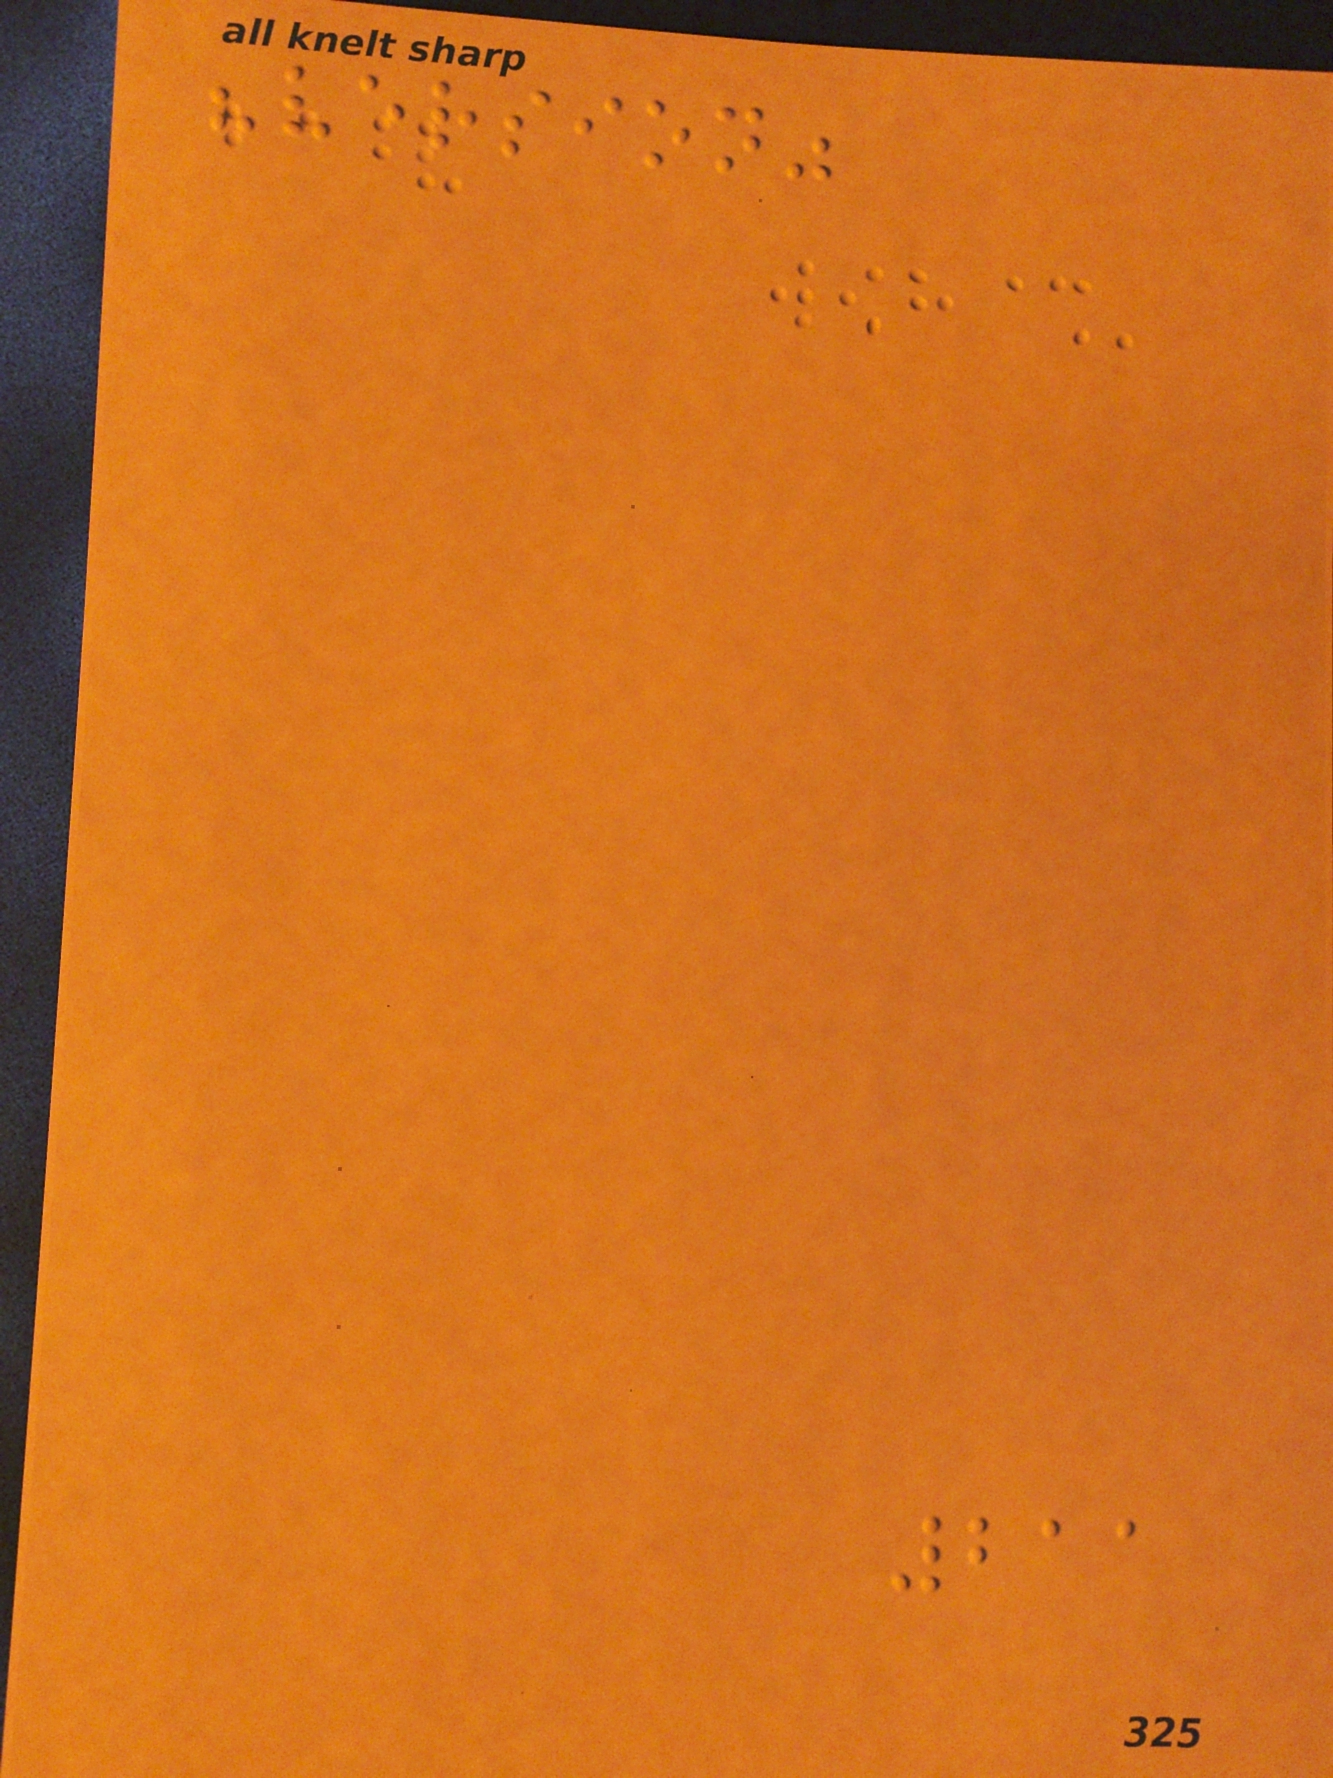"version"
211
